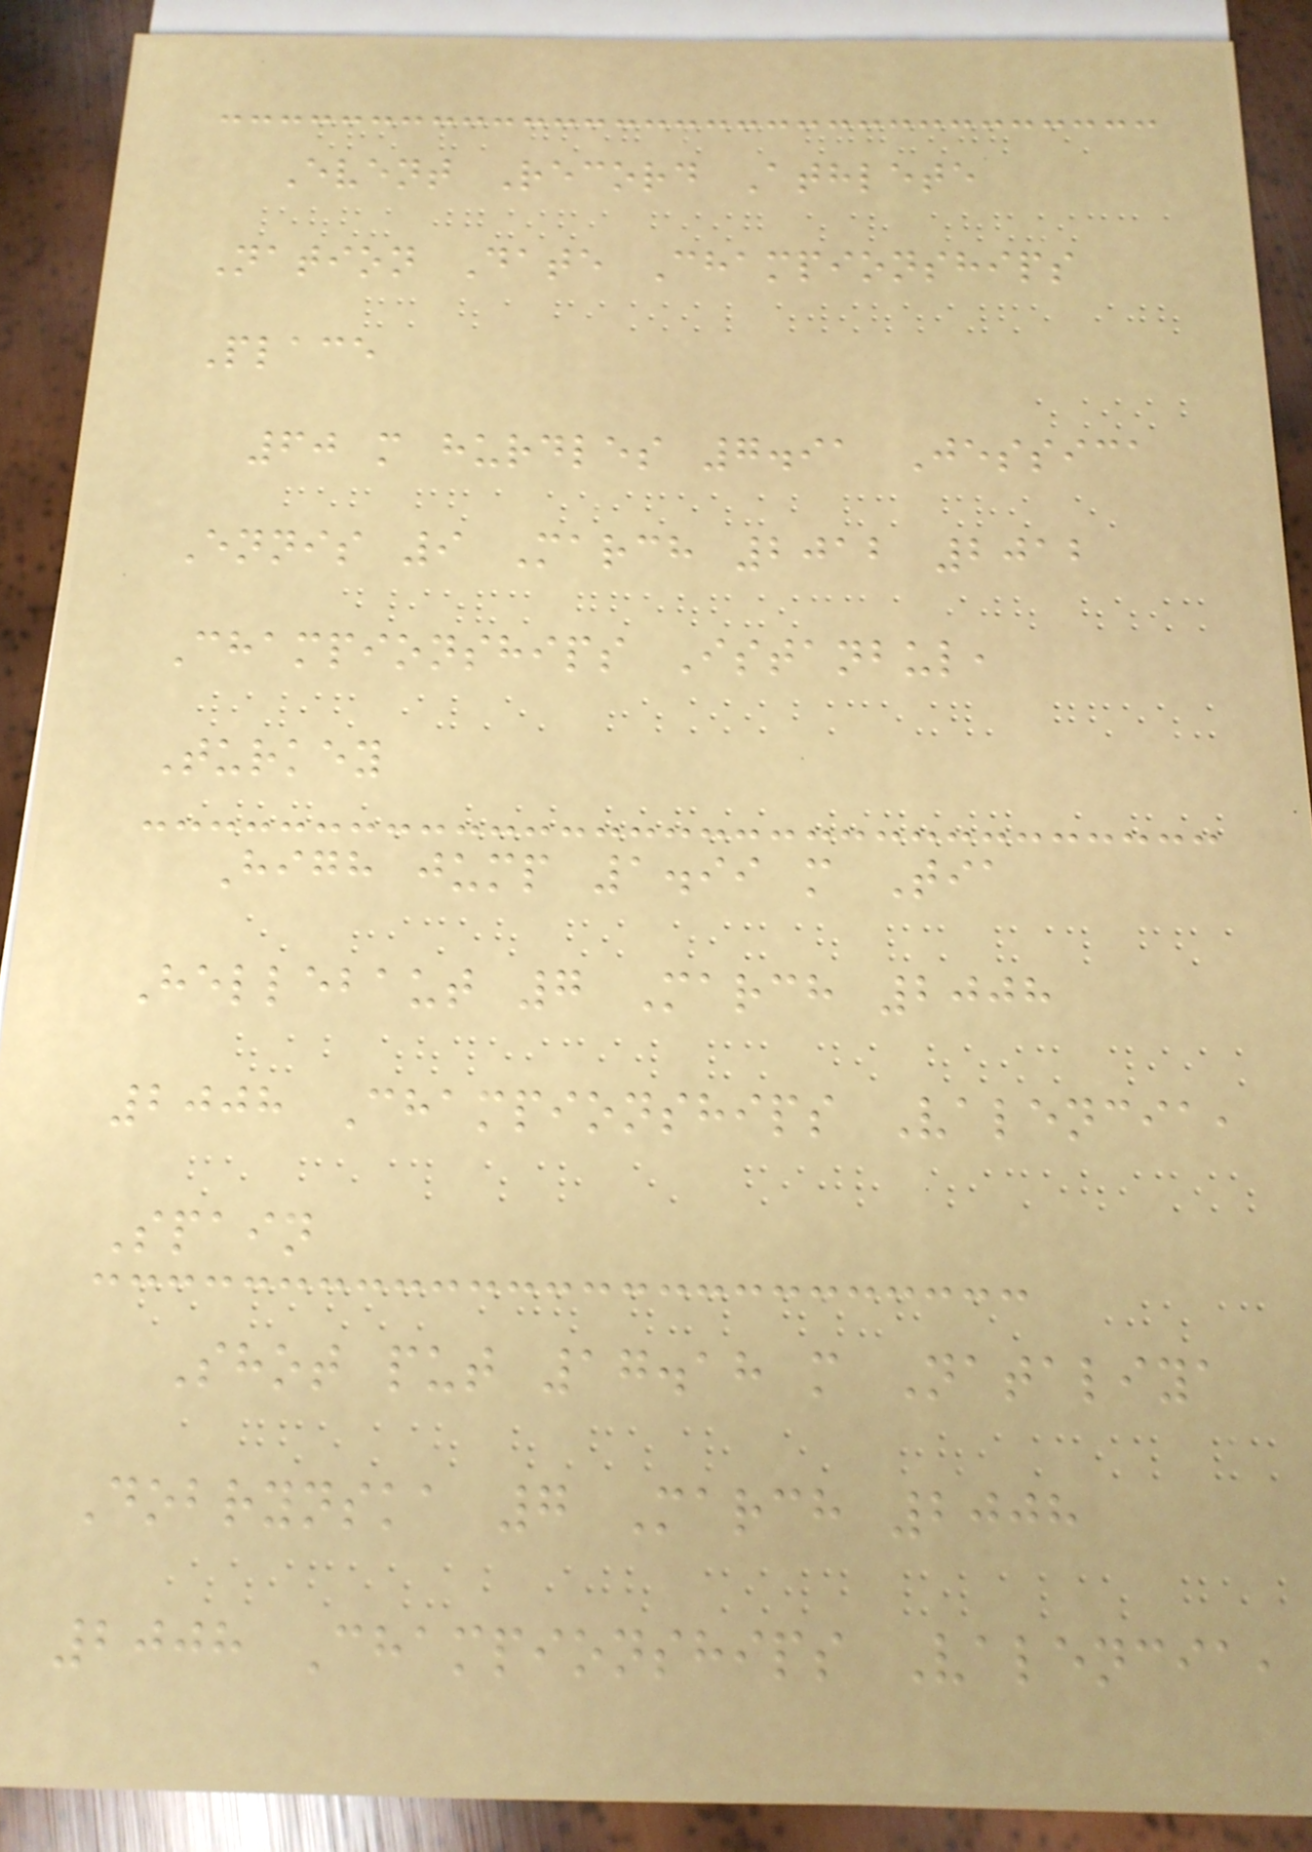Event Record Athlete
Nation Date Championships
Place
60 m hurdles 7.91 Jessica
Ennis 9 March 2012 2012
Championships Istanbul,
Turkey
High jump 1.99 m Tia
Hellebaut 7 March 2008
2008 Championships Valencia,
Spain
Shot put 17.18 m Nataliya
Dobrynska 7 March 2008
2008 Championships Valencia,
